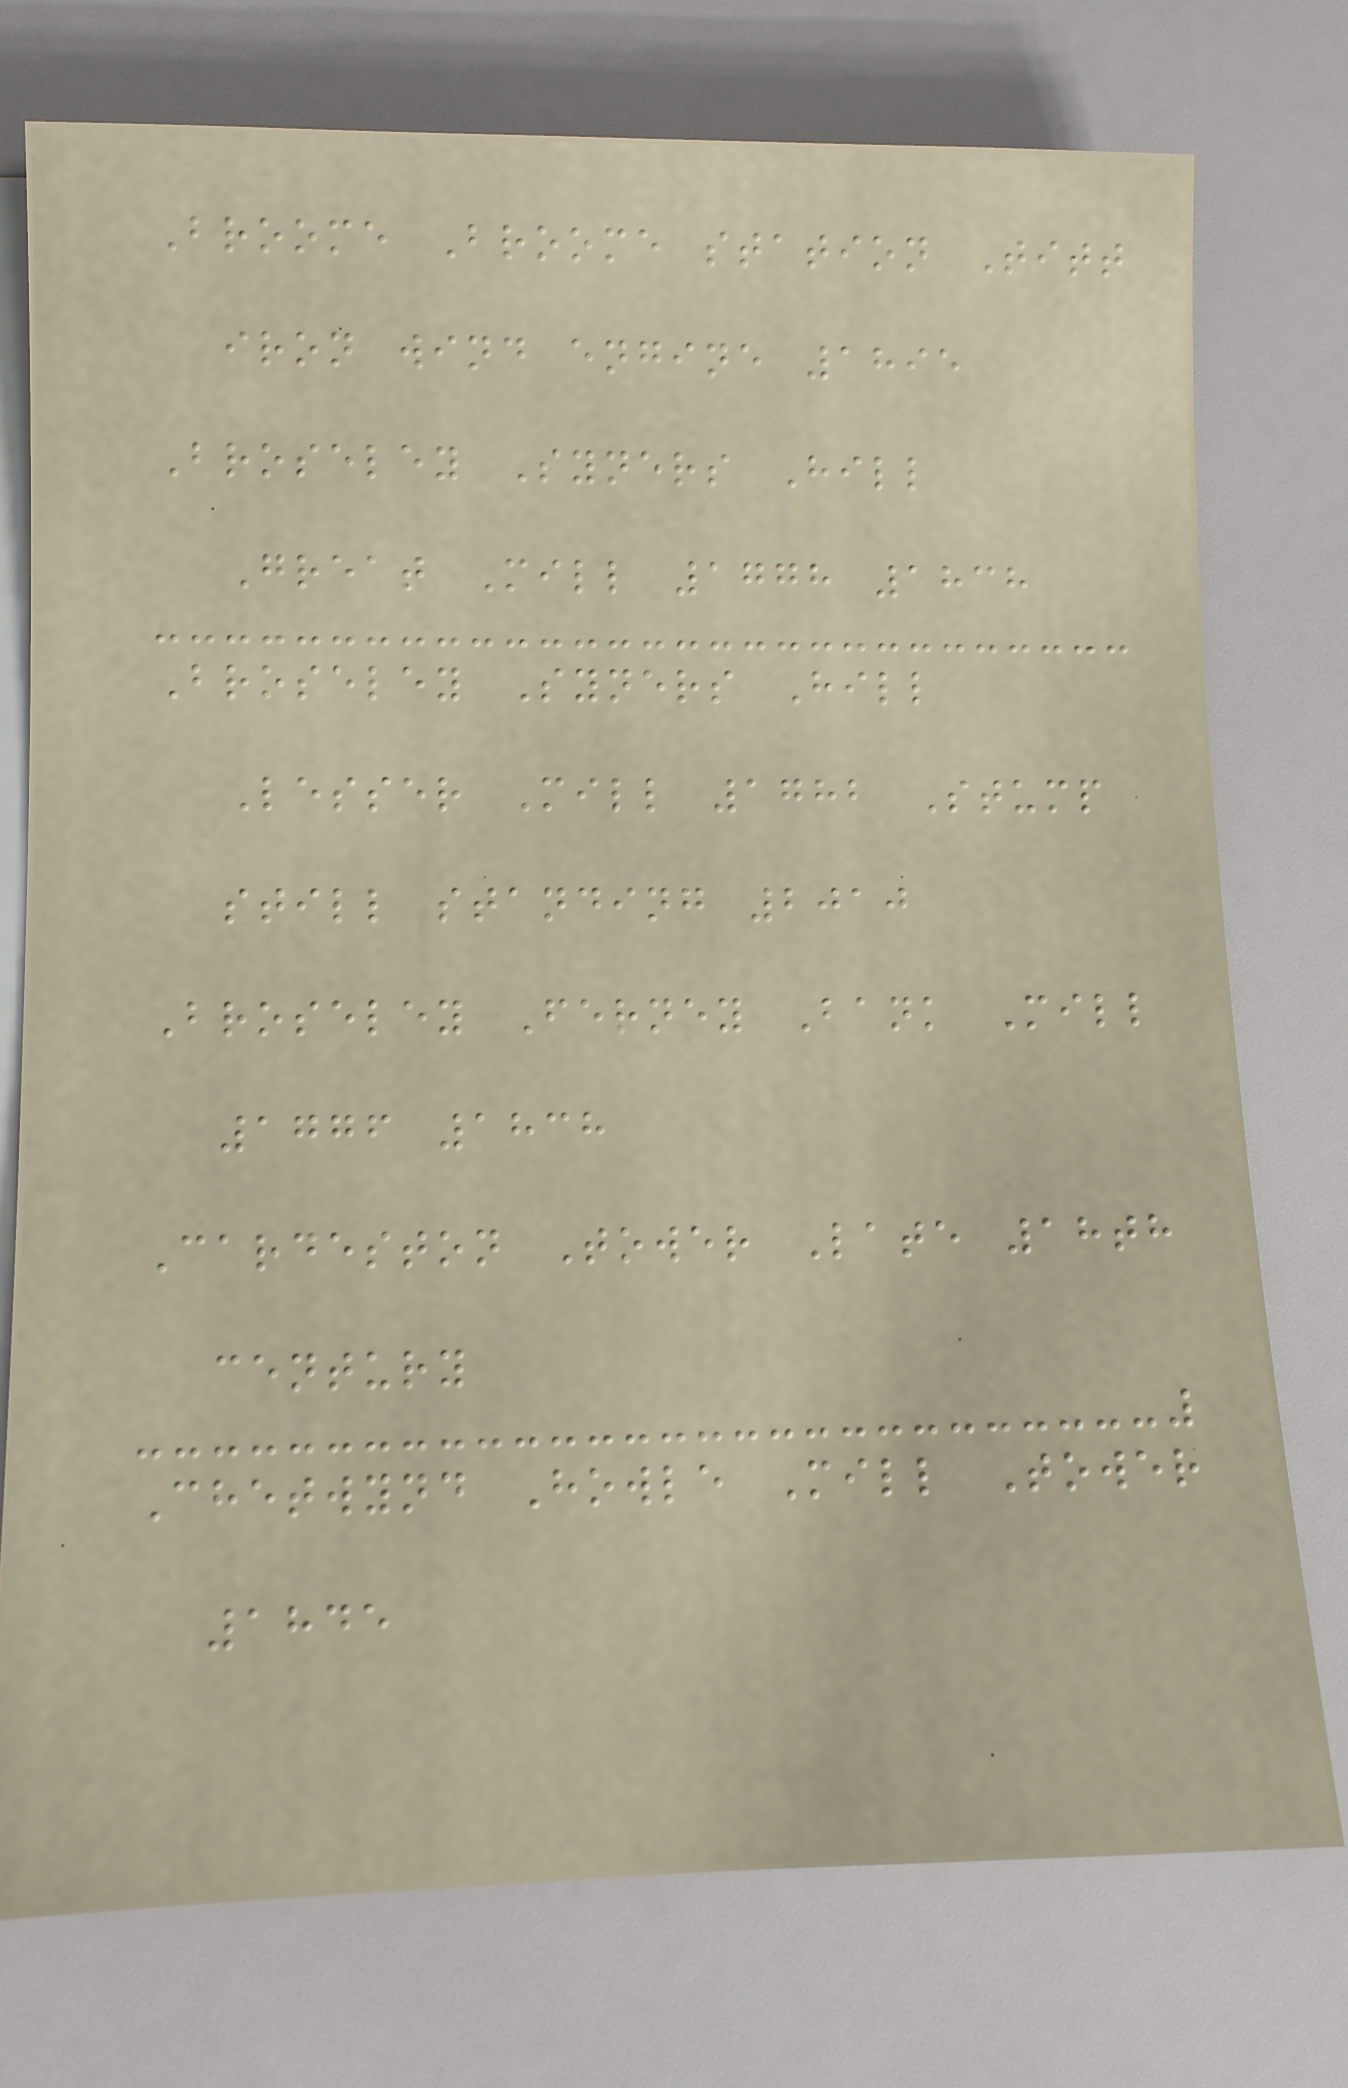Broome Broome station Titt
iron wind engine 1895
Broseley Syners Hill
Great Mill 1778 1838
Broseley Syners Hill
Lesser Mill 1782 Stump
still standing 2010
Broseley Ferney Bank Mill
1776 1838
Cardeston Tower Late 18th
century
Chetwynd Howle Mill Tower
1845
